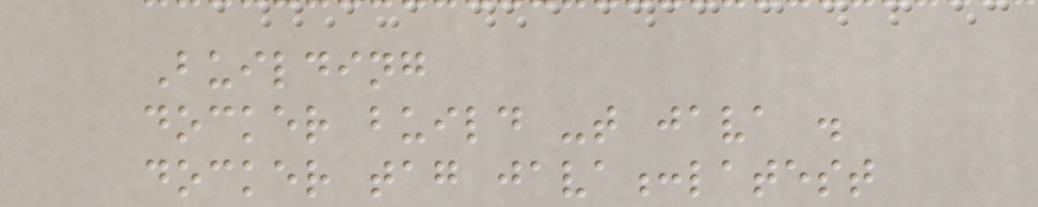Building
docker build -t java .
docker tag java:latest
